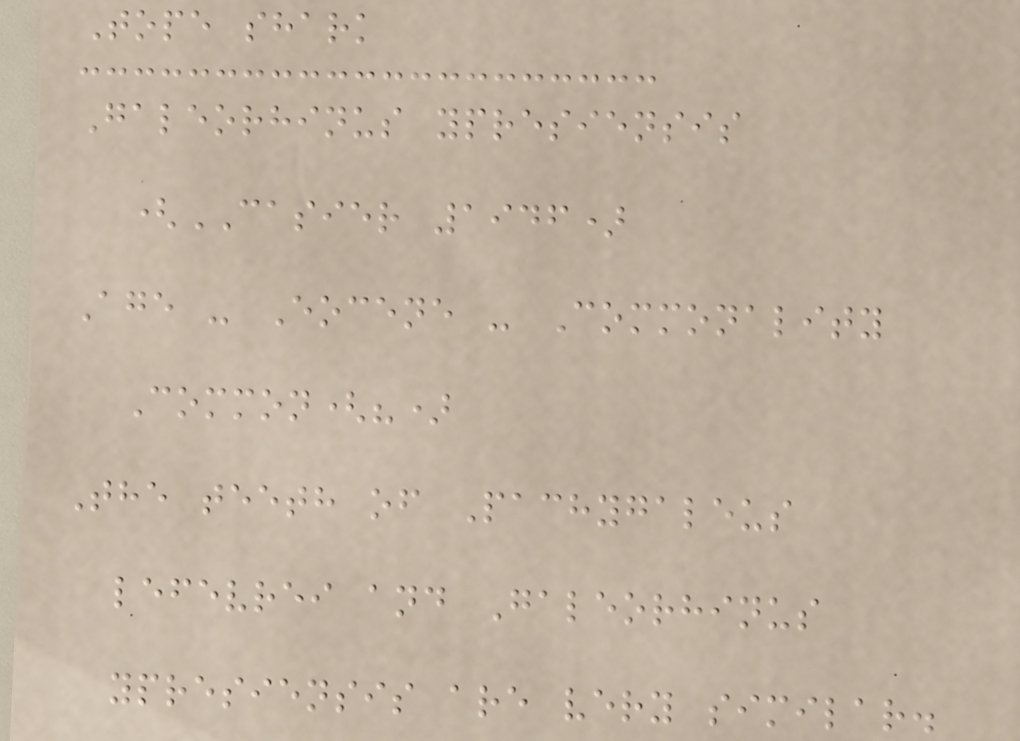Tope shark
Galeorhinus ypresiensis
(CASIER 1946)
Age - Eocene - Commonality
Common(?)
The teeth of Pachygaleus
lefevrei and Galeorhinus
ypresiensis are very similar.
